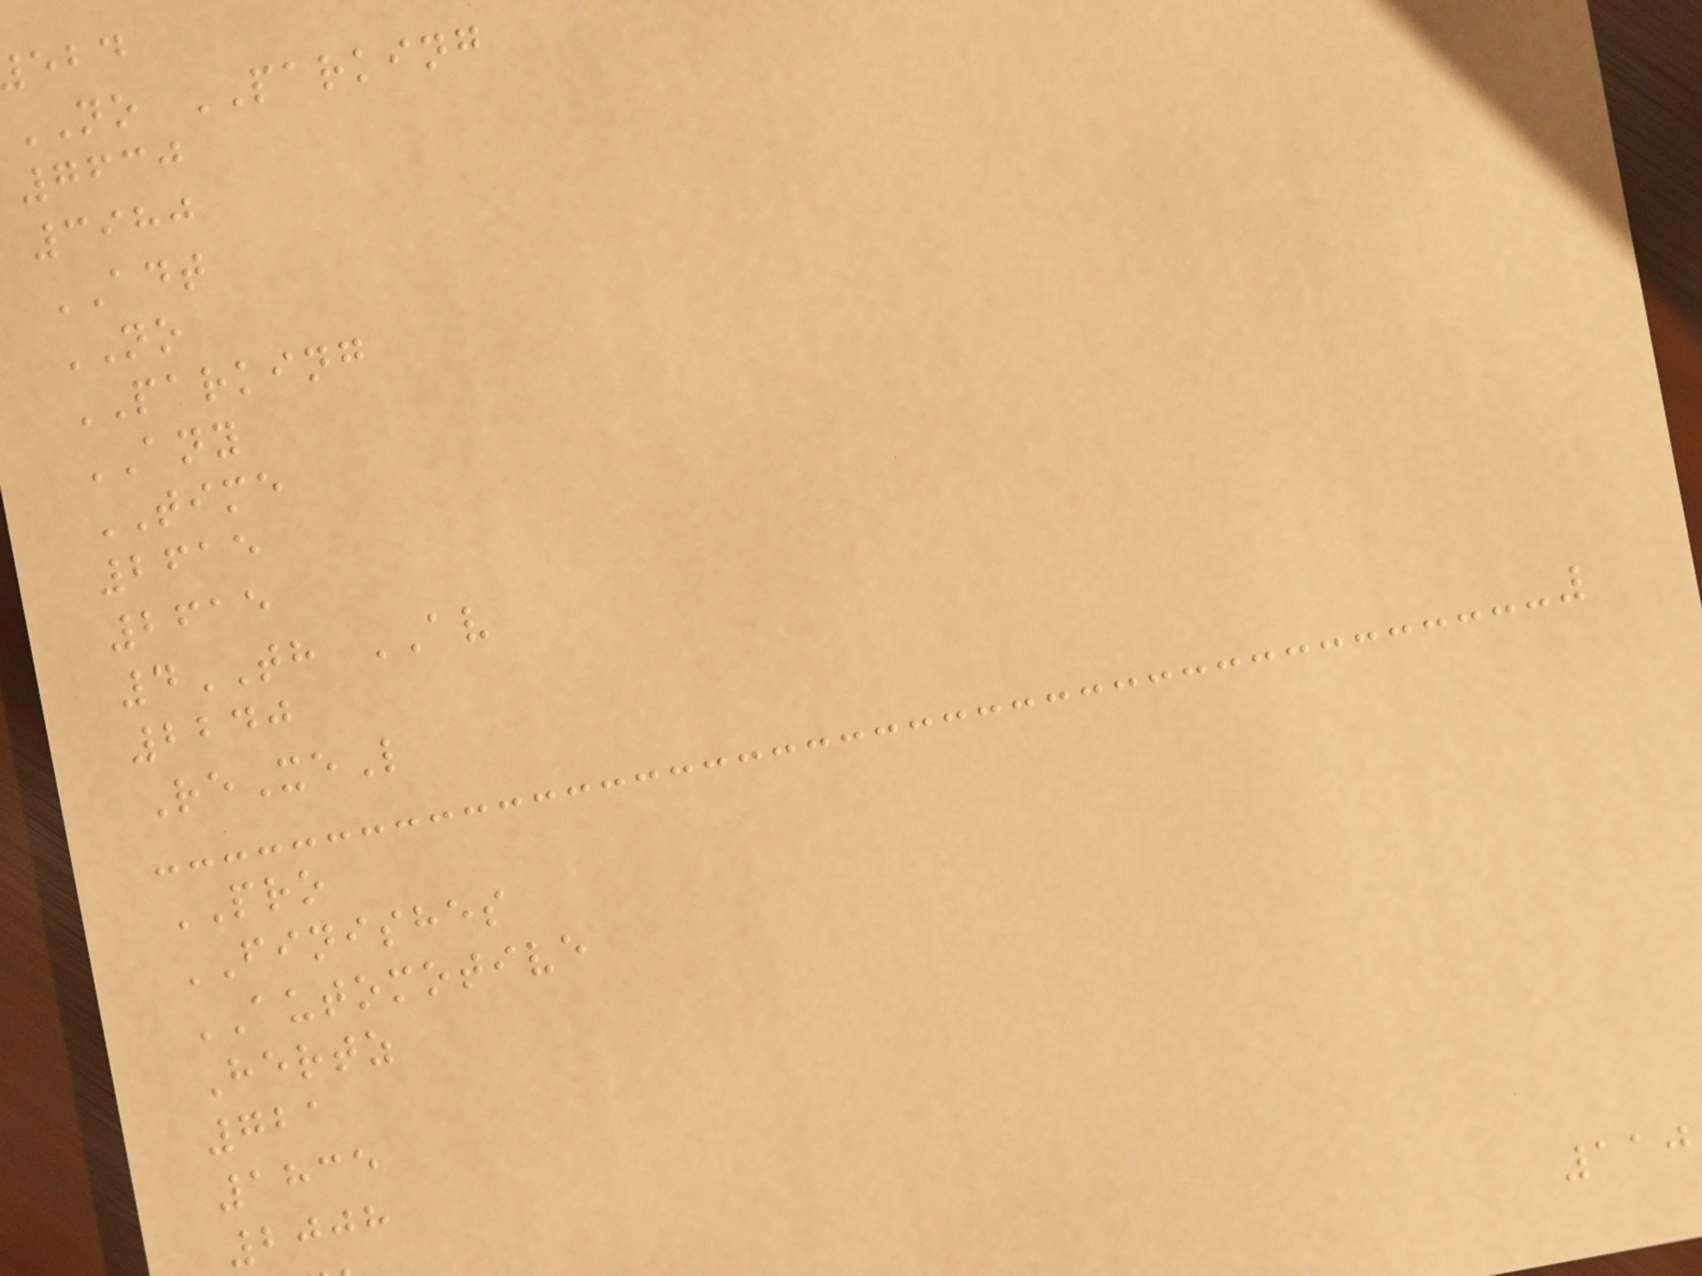NO PARKING
7630
3980
ADT
NO
PARKING
ANY
TIME
2615
2615
4TH AV
2240
ReXeL
PRO
FINISHES
AUTOMOTIVE
Hertz
721
1835
2008
110
